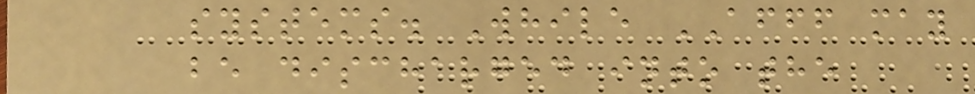systems. While AFFF may
be discharged into the
